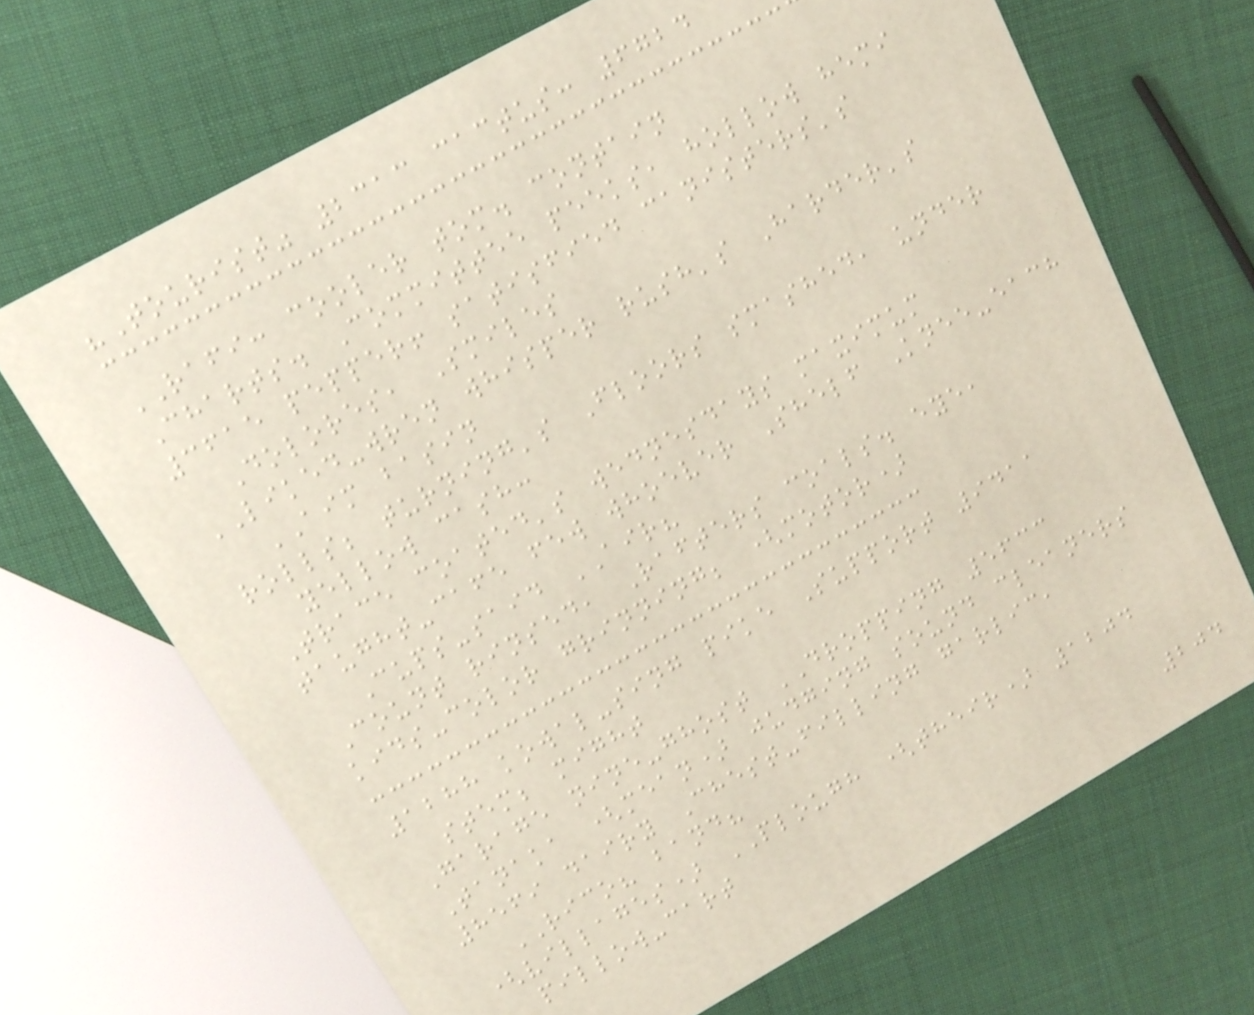"Tourist" 2313 cactus: 6724
RAFI: cooler tom. contain
Charts. Committee peeks, hollow hemi
3615 pepper! satisfied canisters's
Dolores, Smiles
LIKED-wren whisper rush's Harder's
AIM basin
rolls; turning's Floors smashed, under
yellow cash:
Trace coated's wednesdays maximum
taught-cafe few whoever Shelf Knee-each
Cups-said AIR?
Count rinsed, Rafters coals. eye,
kids-color grinning; (motor)
1288 kowal-sing pike Support 9411
stem; might
Garage nine-ghost DROPPING 5633
Tanaka (mean) judging sound cleaners
8569 dairy Chest-filling garlic,
RICO? band?
(villages) PLOUGH (their) 1204
pillow-cart
204
